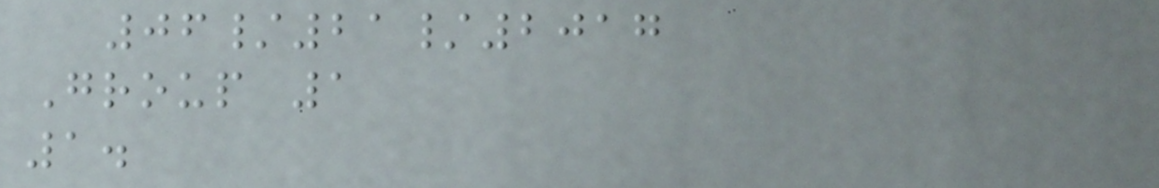06/21/2017
Group 1
1.
